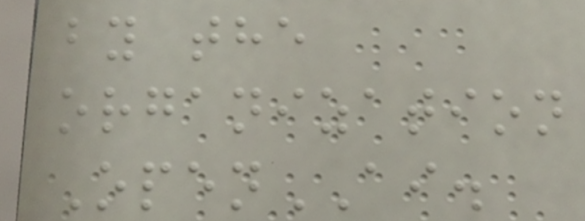by the
organization
OpenAI.
